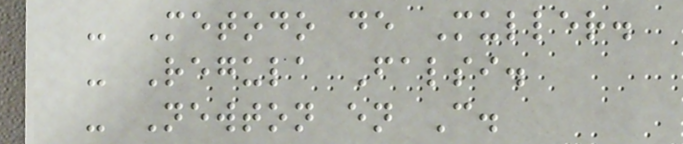- Metodo de Muller.
- Regula Falsi.
- Newton en C.
